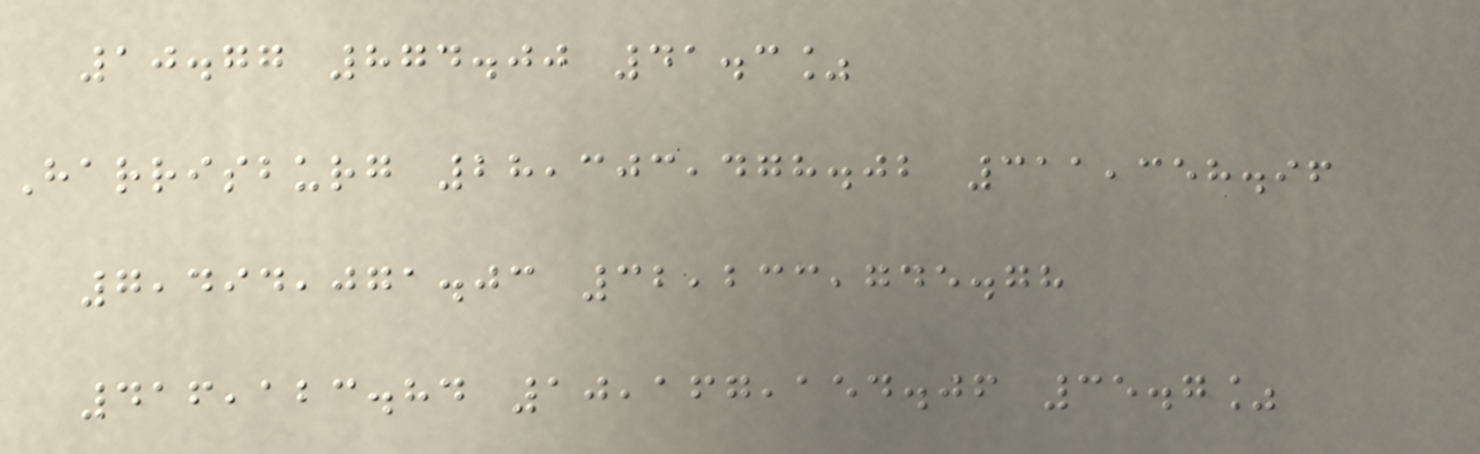10.77 874.00 41.3%
Harrisburg 28,303,478.02 311,358.96
7,494,071.03 32,233,745.78
416,123.84 10,167,154.06 35.7%
